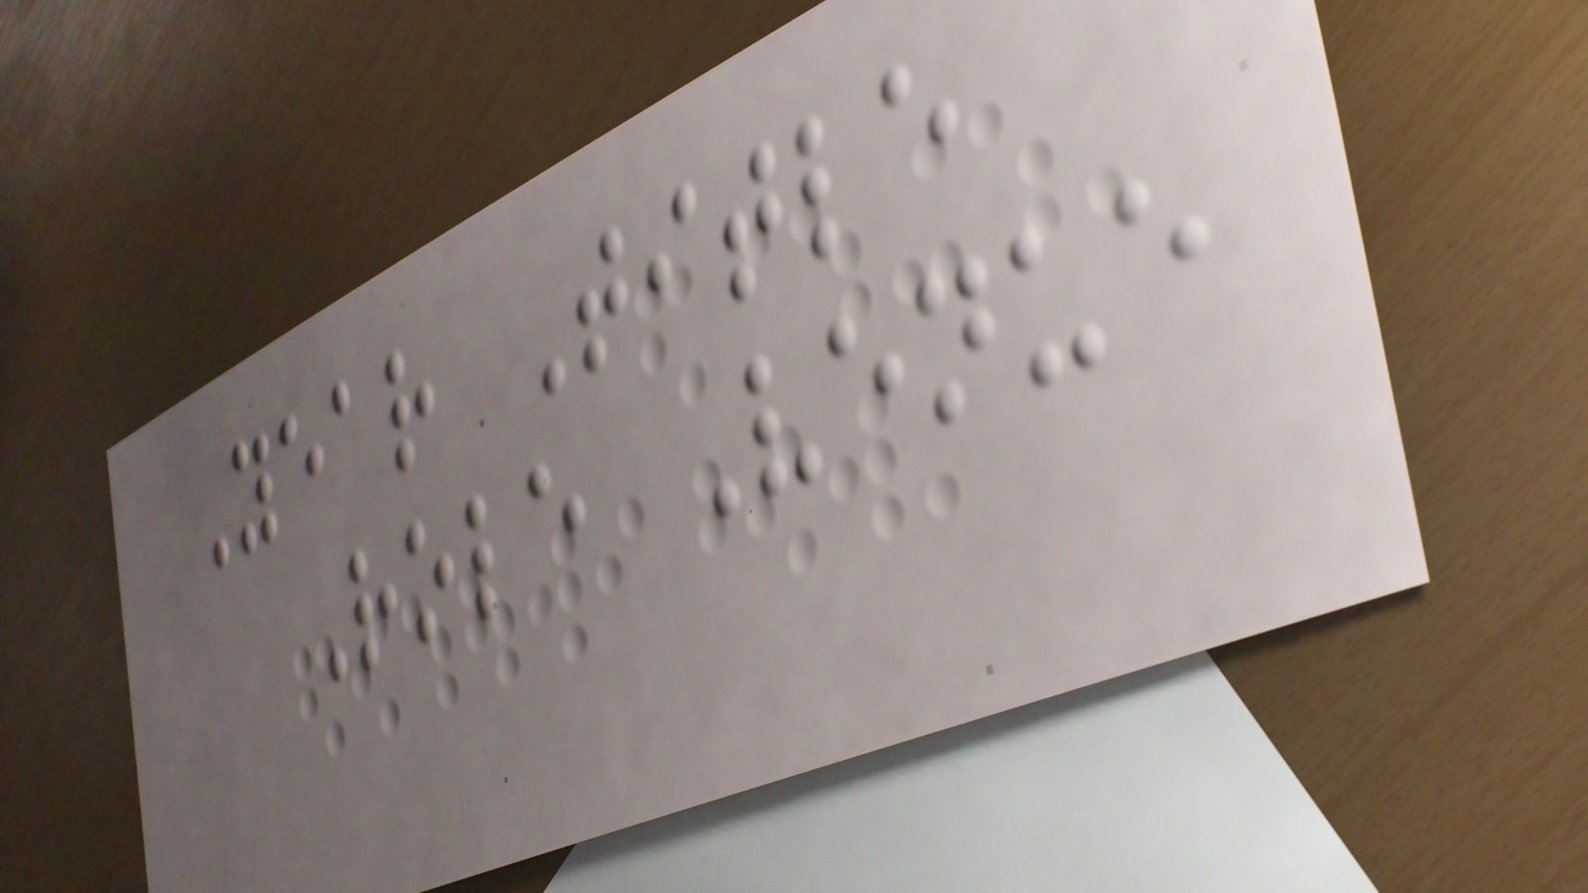Year Title
Role Venue
